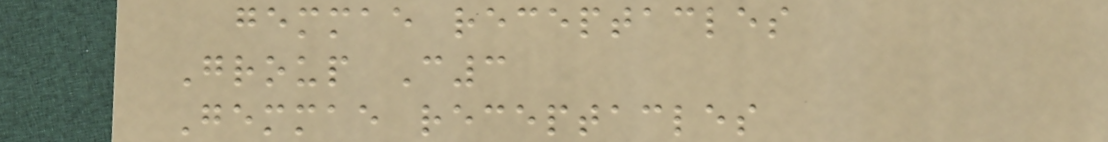gemmae receptacles
Group C3
Gemmae receptacles
